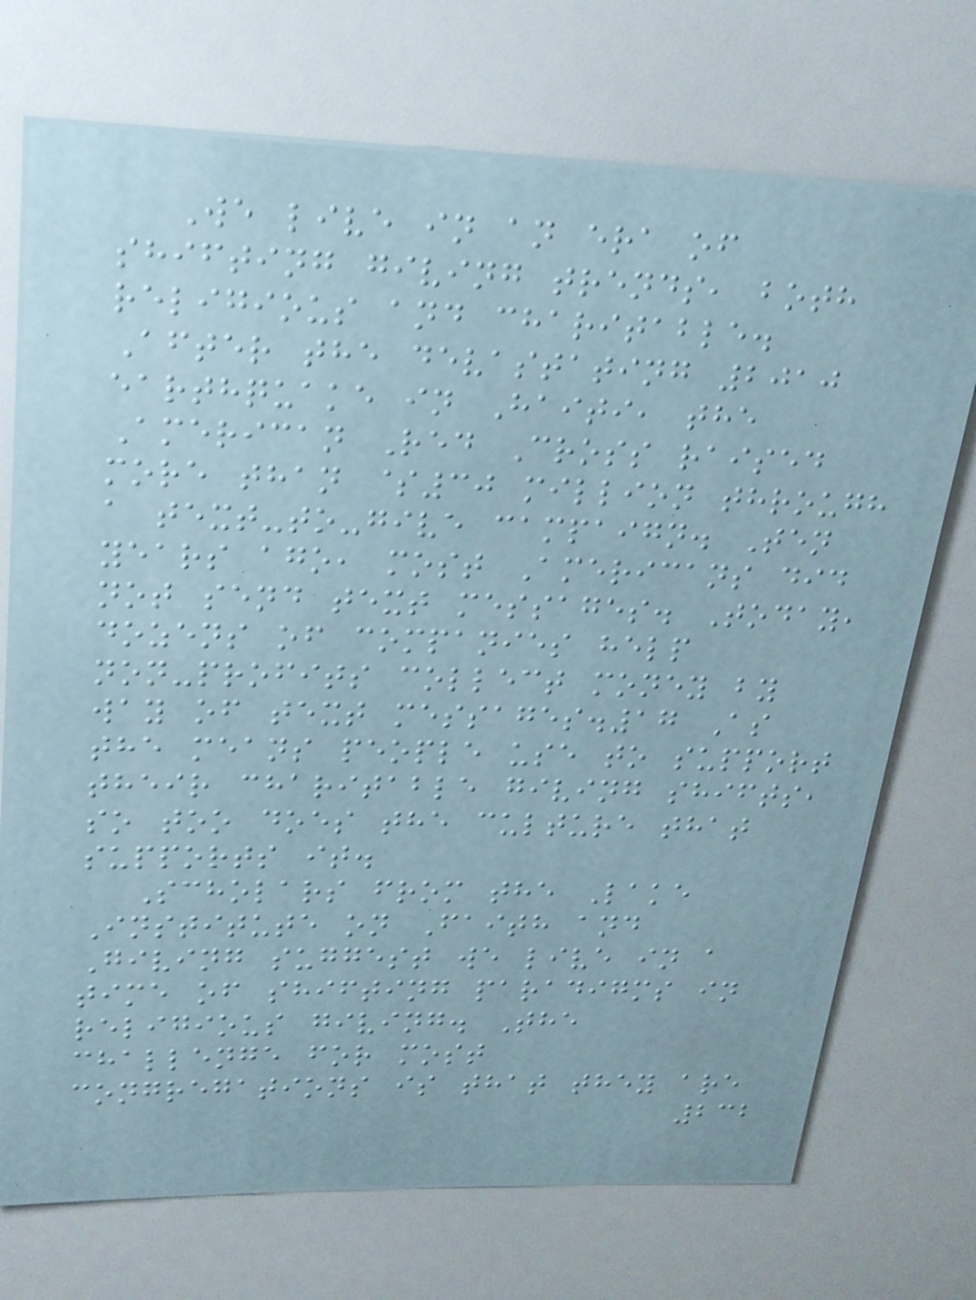We live in an era of
shifting giving trends, both
religious and charitable.
After the devastating 2010
earthquake in Haiti, the
American Red Cross raised
more than $30 million through
a text-to-give campaign. Ten
years ago, most Americans did
not send text messages. Today,
dozens of companies help
non-profits collect money by
way of text messages.17 As
the means people use to support
their charitable giving shifts,
so too does the culture that
supports it.
Scholars from the Lake
Institute on Faith and
Giving suggest we live in a
time of shifting paradigms in
religious giving. The
challenge for most
congregations is that they are
232
